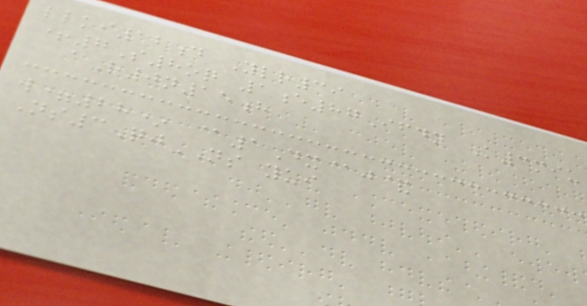llki12d Ylr39
+7S8oq 1e87Ifdn K3miu
aR0n15h
w=28* @1Dx@j&
Ns3QjNS yui
